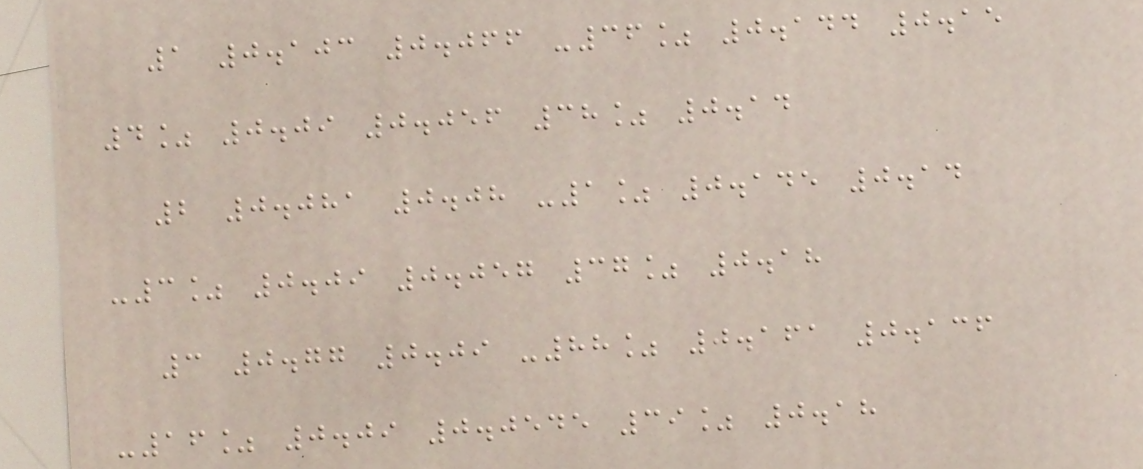1 0.103 0.066 -36% 0.144 0.15
4% 0.09 0.056 38% 0.14
2 0.081 0.08 -1% 0.145 0.14
-3% 0.09 0.057 37% 0.18
3 0.77 0.09 -88% 0.161 0.136
-16% 0.09 0.0545 39% 0.18
